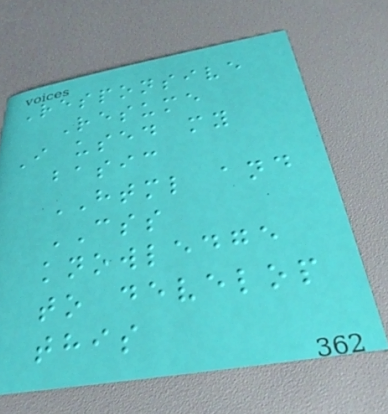Responsive
Resume
I used my
basic
HTML and
CSS
knowledge
to develop
this
